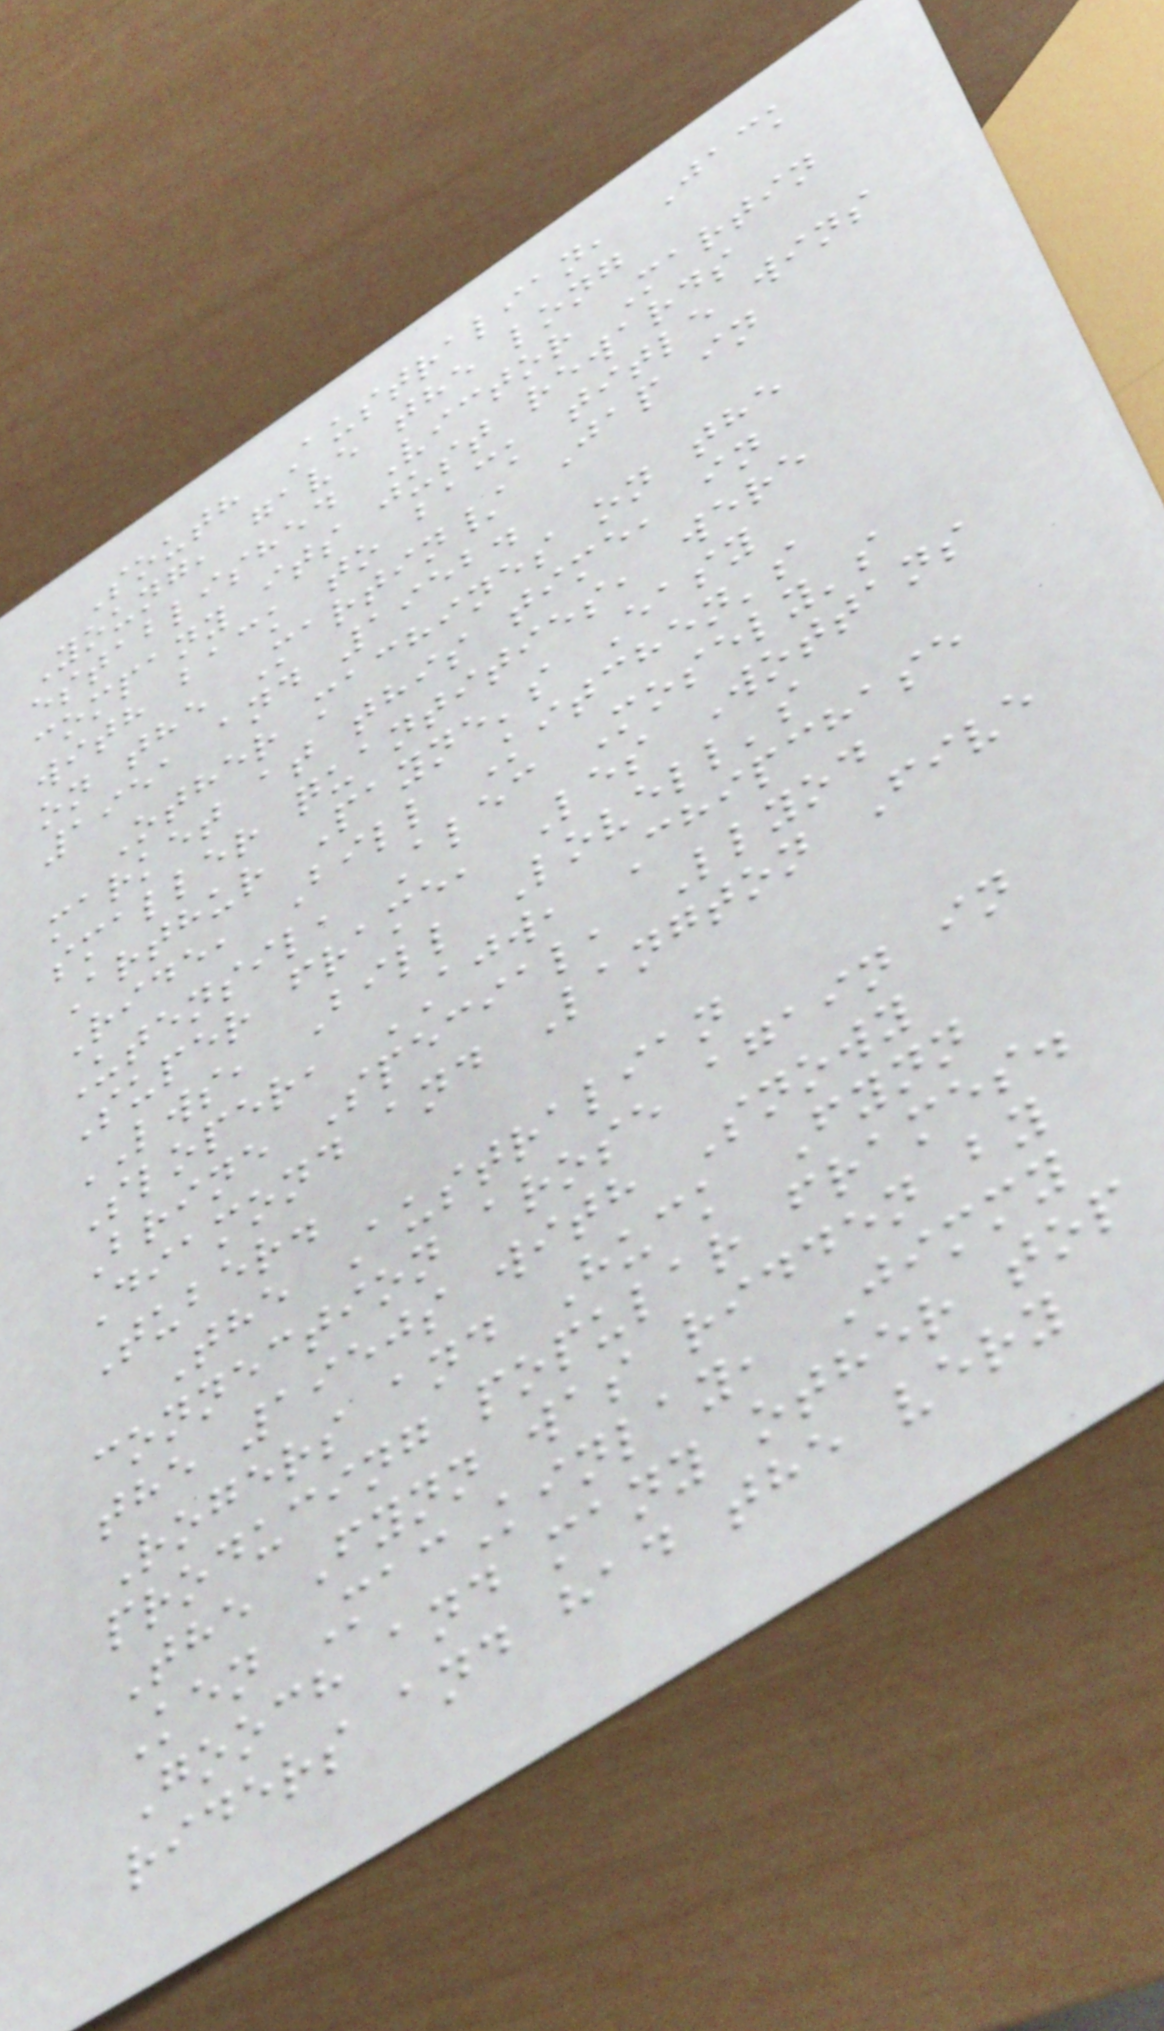South Australian, Jack
Young, gave the long
established Victor Martin
company its just rewards
with back to back title wins
on the Martin/ Jap in
1951 and 1952.
Other machines on the
market at this time, in
smaller quantities, were
Arthur Payne's Easy
Ride, Bill Kitchen's
Utensil, Alec Mosely's
Super frame, Les Wottans
LWS, Bill Lovell's
Sloper, AJW, Chipchase
Brine Special, Llyod
Diamond and Langton Five
Tuber.
The Australian
connection arose again in
the 1950s with Snowy
Rogers and Huck Fynn
producing popular frames.
The Fynn was ridden by
Ken MacKinlay, Jimmy
Gooch and many other top
riders and had the very
